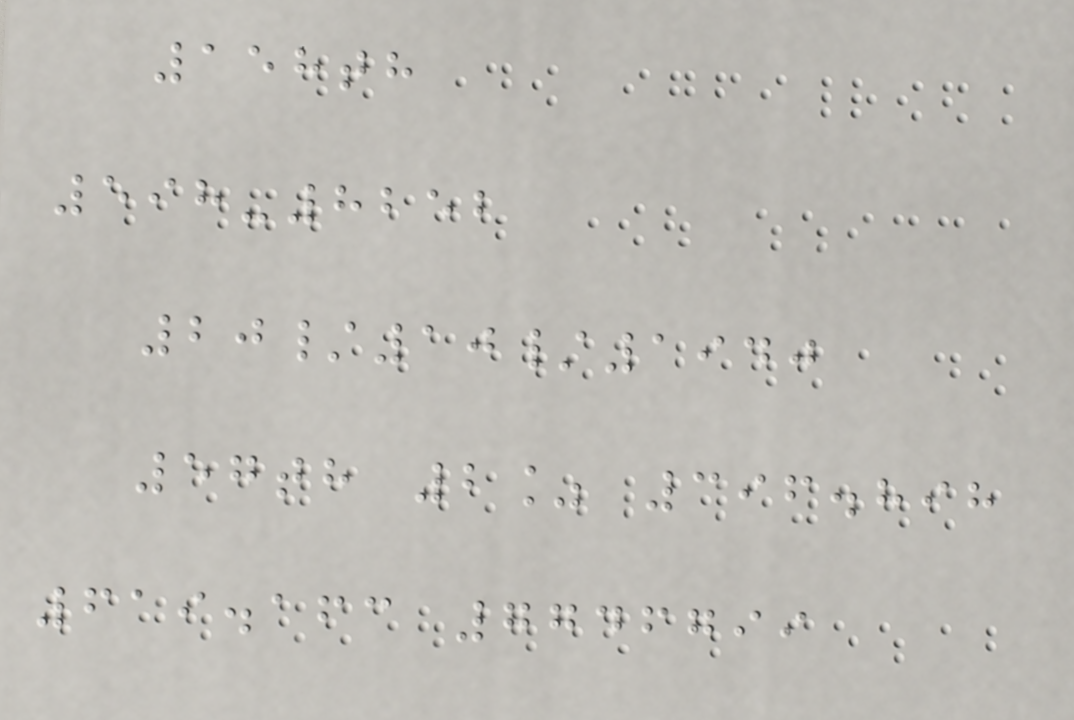158th
598-8252
20/10/1940
57th 2% 396.898
619.163 7746799
